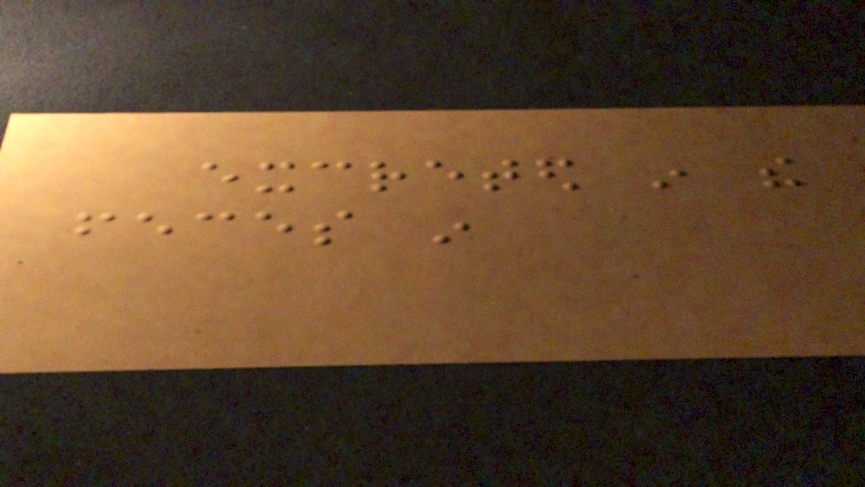excreted in the
feces in
